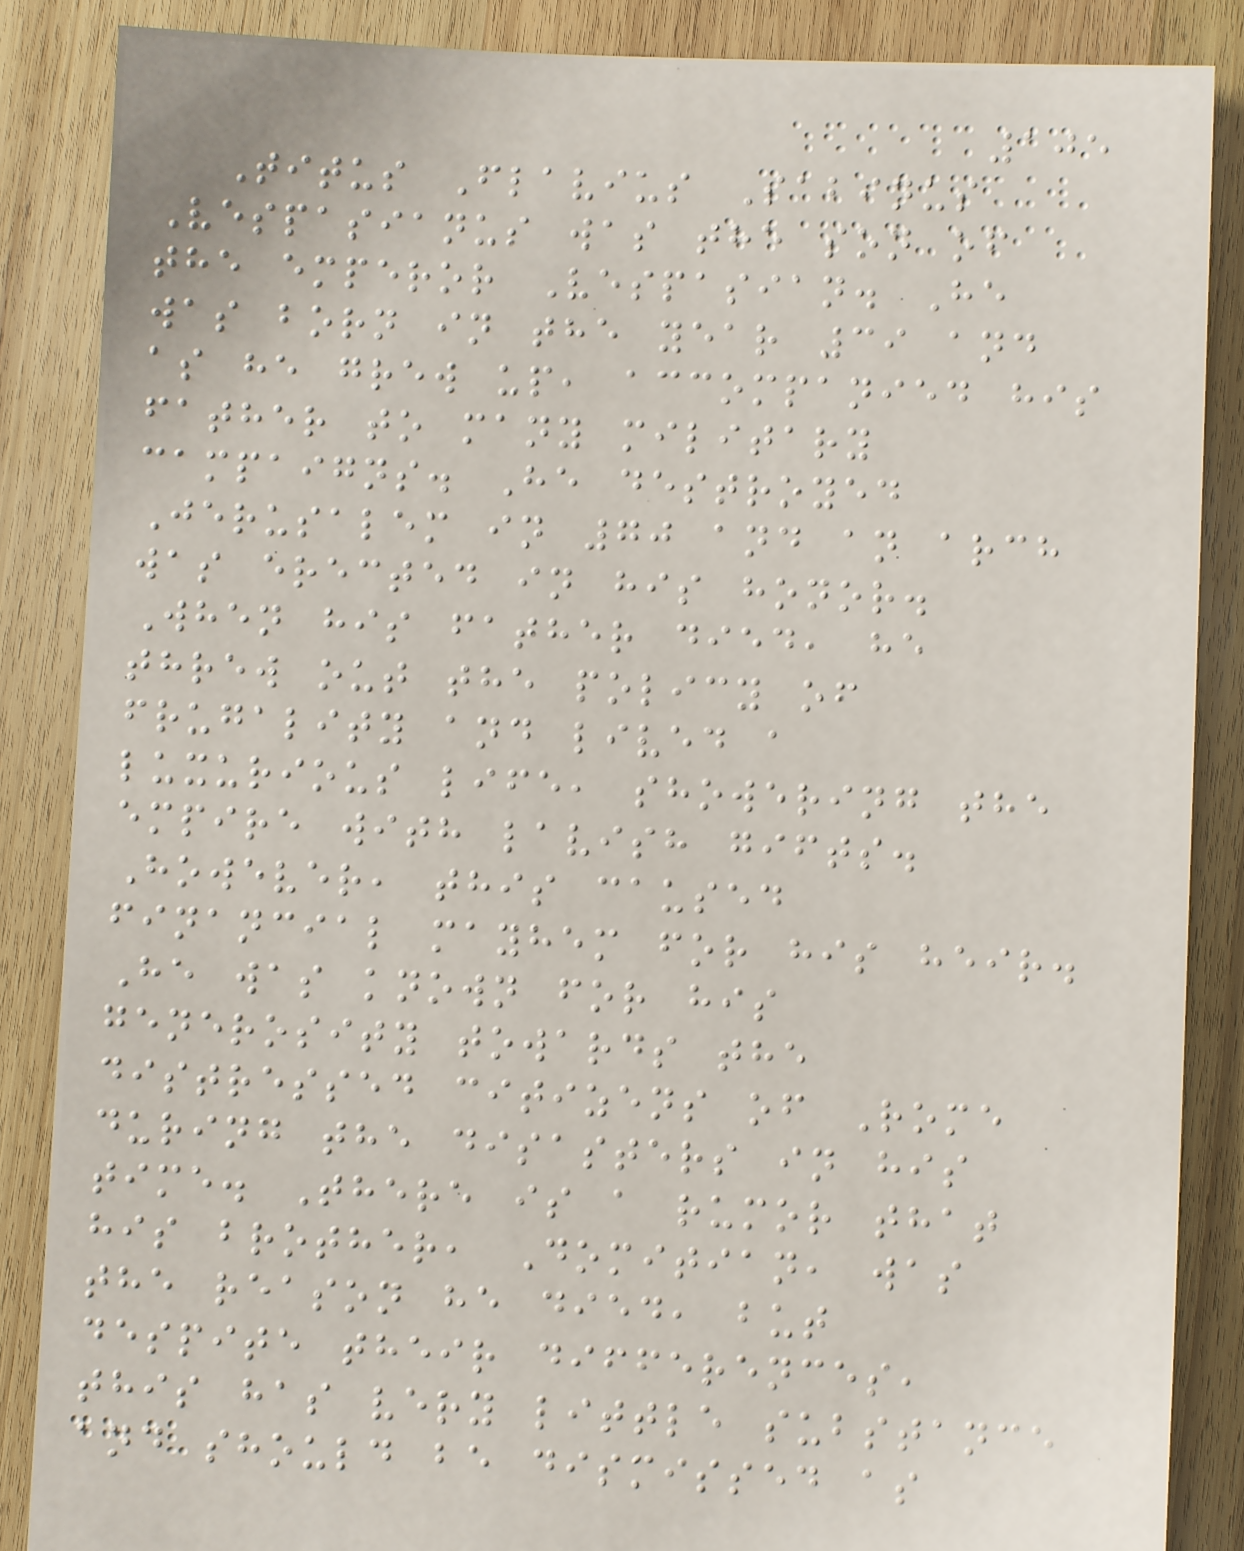105
Titus Flavius Sabinus
Vespasianus was the son of
the emperor Vespasian. He
was born in the year 39 and
as he grew up, accompanied his
father to many military
campaigns. He destroyed
Jerusalem in 70 and an arch
was erected in his honor.
When his father died, he
threw out the policy of
frugality and lived a
luxurious life, showering the
empire with lavish gifts.
However, this caused
financial mayhem for his heir.
He was known for his
generosity towards the
distressed citizens of Rome
during the disasters in his
time. There is a rumor that
his brother, Domitian, was
the reason he died, but
despite their differences,
this has very little substance
and should be dismissed as
